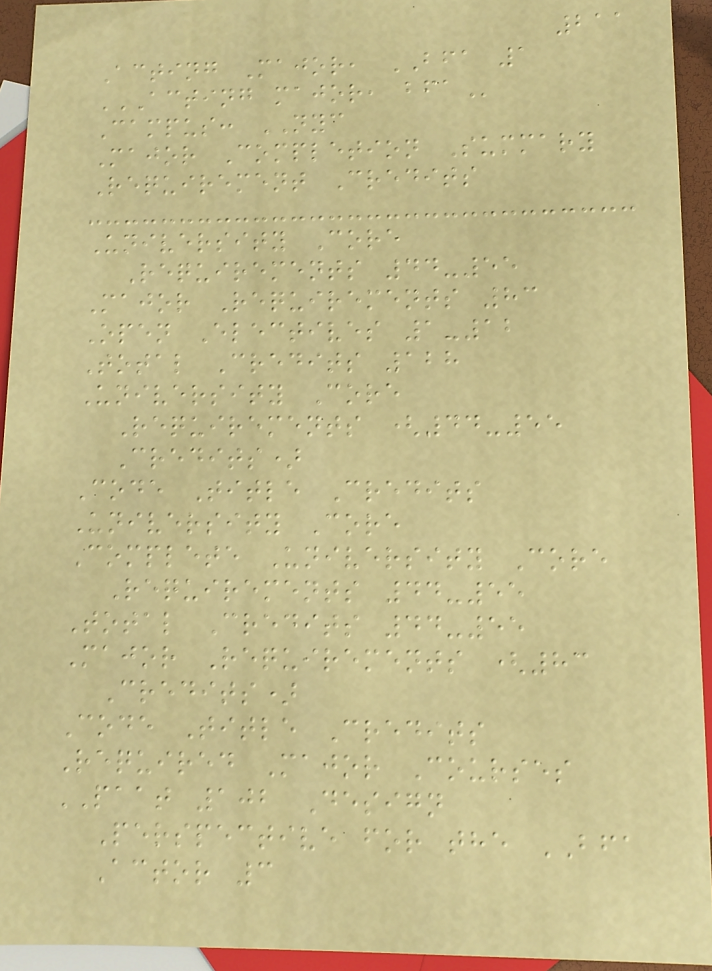211
Acting Major, BFA 1
ACTING MAJOR, BFA
Campus: NYC
Major Completion Summary
Requirement Credits
University Core
Requirements 44-55
Major Requirements 83
Open Electives 1-12
Total Credits 128
University Core
Requirements (44-55
Credits)
Code Title Credits
University Core
Complete University Core
Requirements 44-55
Total Credits 44-55
Major Requirements (83
Credits)
Code Title Credits
Required Major Courses
PAAT 102 Design
Perspective for the BFA
Actor 3
